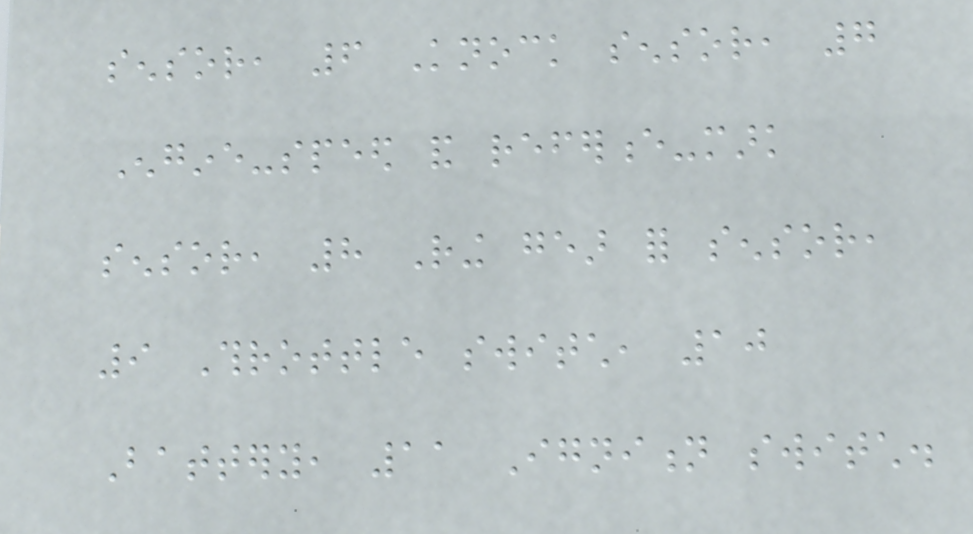sensor, 6 Knock sensor, 7
Engine-speed and reference-mark
sensor, 8 Ring gear for sensor,
9 Throttle switch, 10
Battery, 11 Ignition switch.
